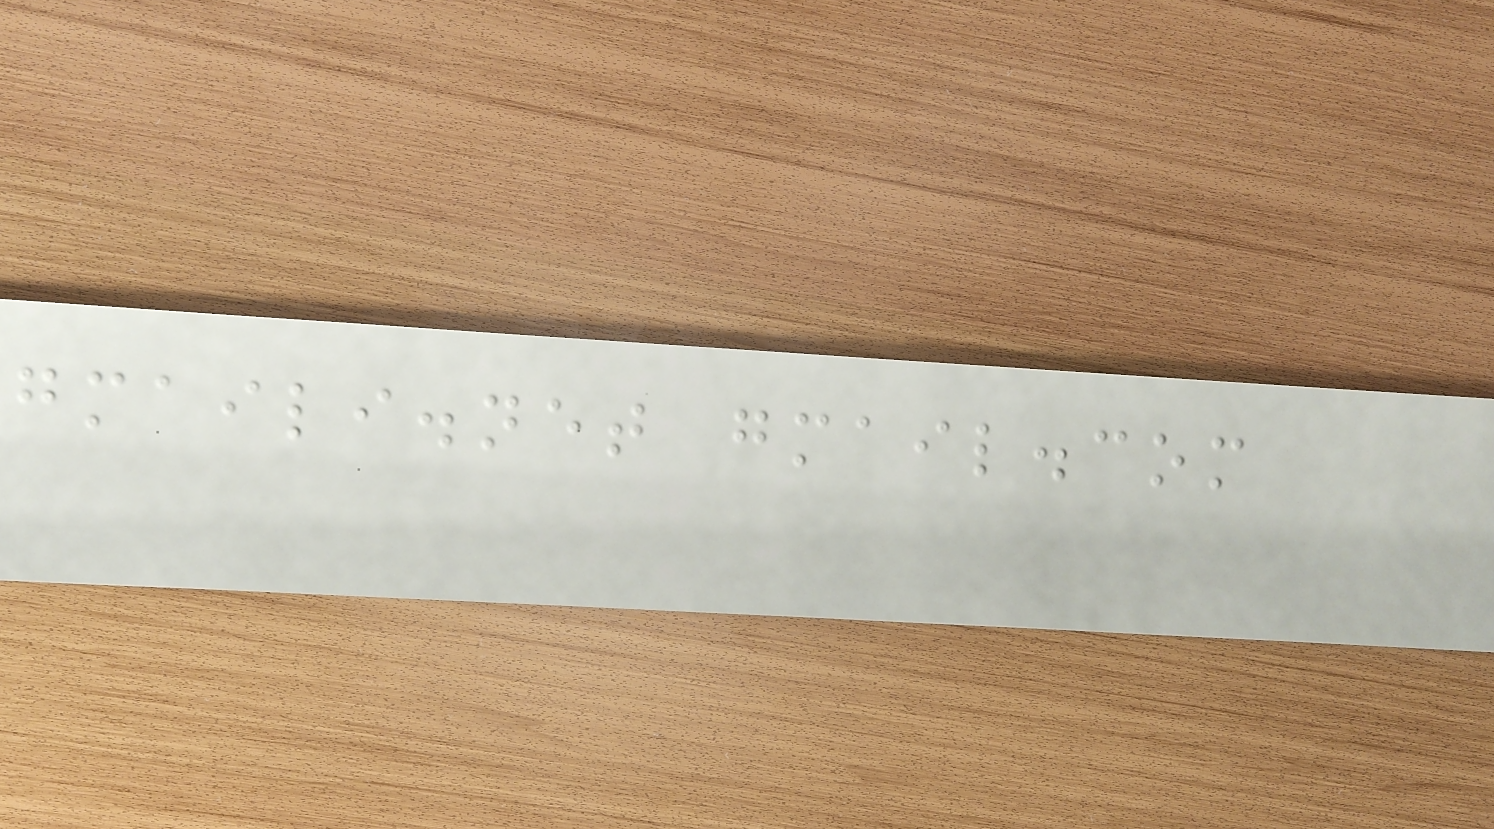gmaili.net gmail.com
